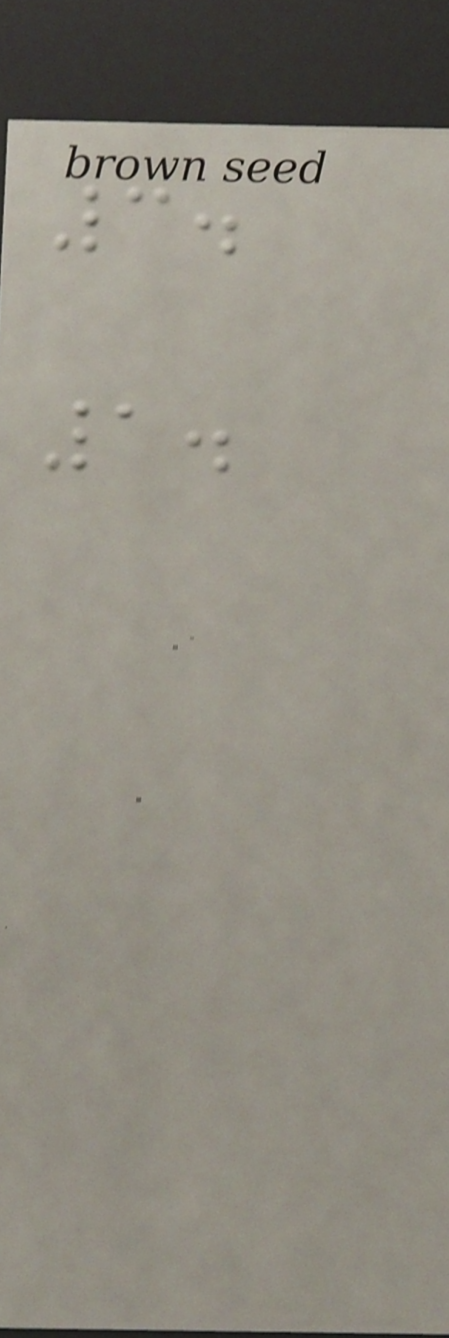3.
1.
